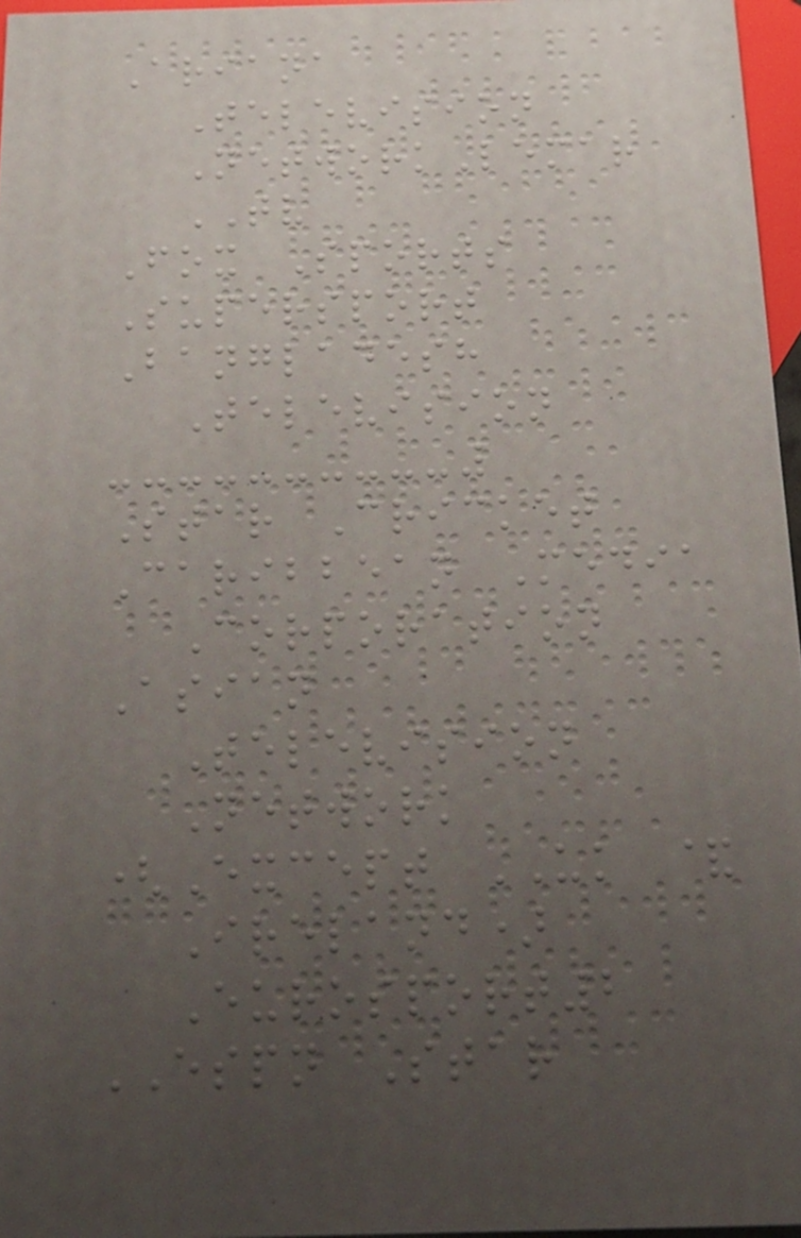Ariana
Television
NetworkLemar
TV
Fox Sports
Supersport
Bangladesh
Television
Star Cricket
Caribbean Media
Corporation
Asian
Television
Network
(Except UK &
Ireland)
Eurosport2
ESPN Star
